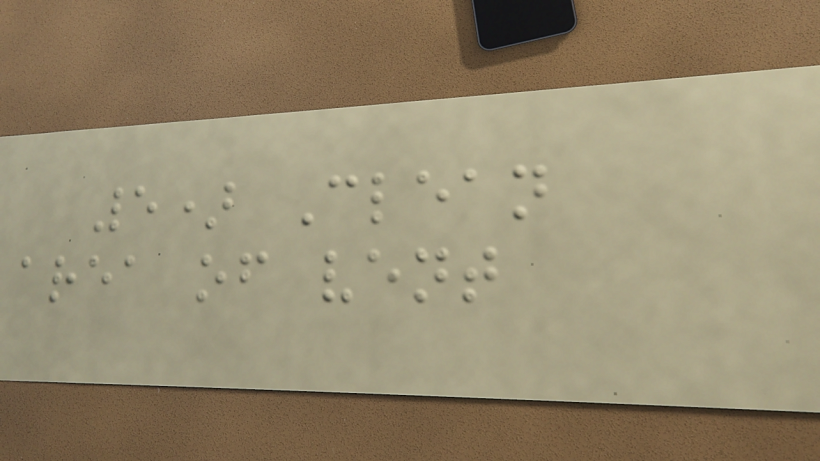5) Clean
area of vent
